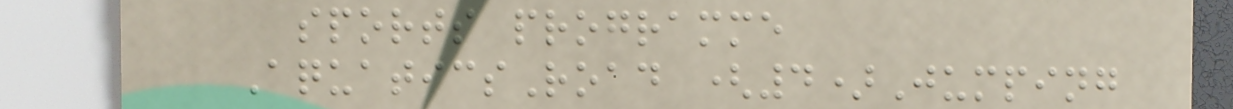sports programme
AquaticsRoad (4)Jumping
